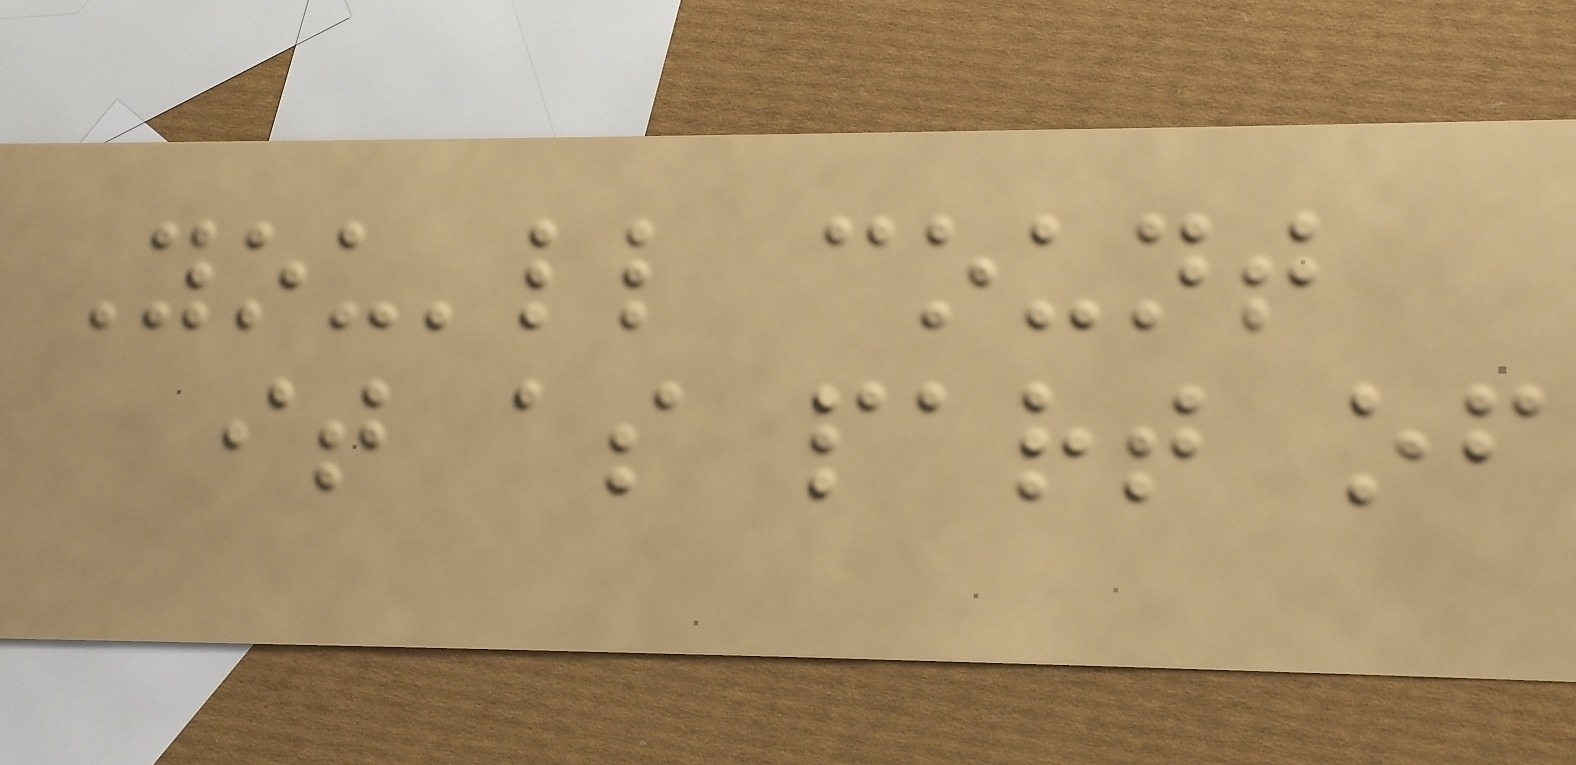You'll count
it as part of
